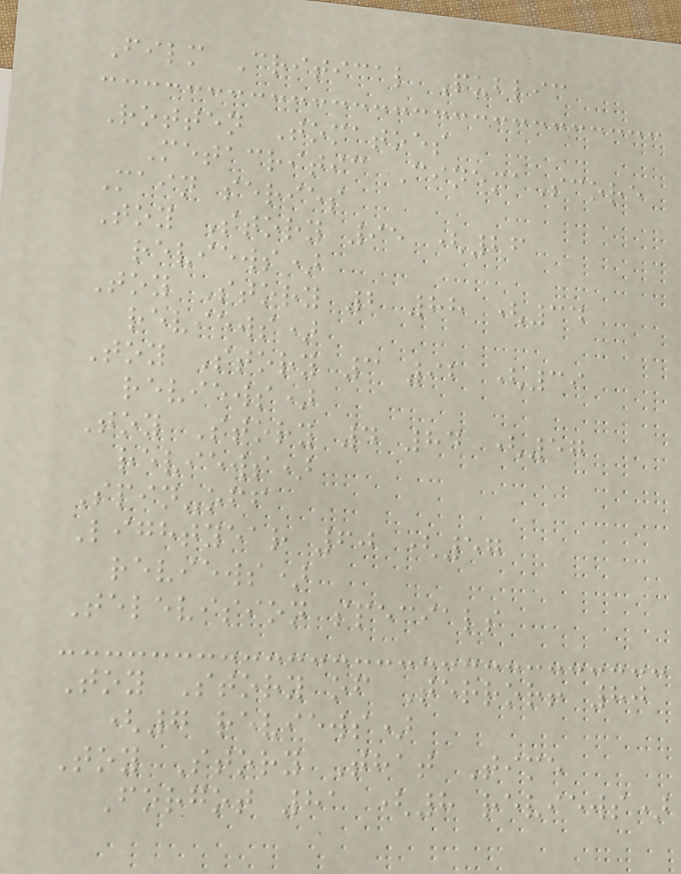Film Critical Public
Rotten Tomatoes
Metacritic CinemaScore
Main series
Toy Story 95 (26
reviews)
Toy Story 2 88 (34
reviews)
Toy Story 3 92 (39
reviews)
Toy Story 4 84 (57
reviews)
Spin-off
Lightyear 60 (57
reviews)
Television specials
Toy Story of Terror! 80
(7 reviews)
Toy Story That Time
Forgot 81 (8 reviews)
